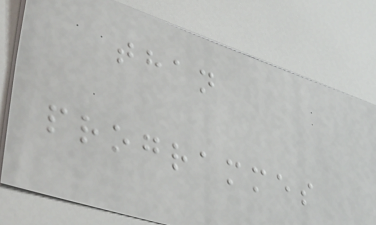than
programmes
